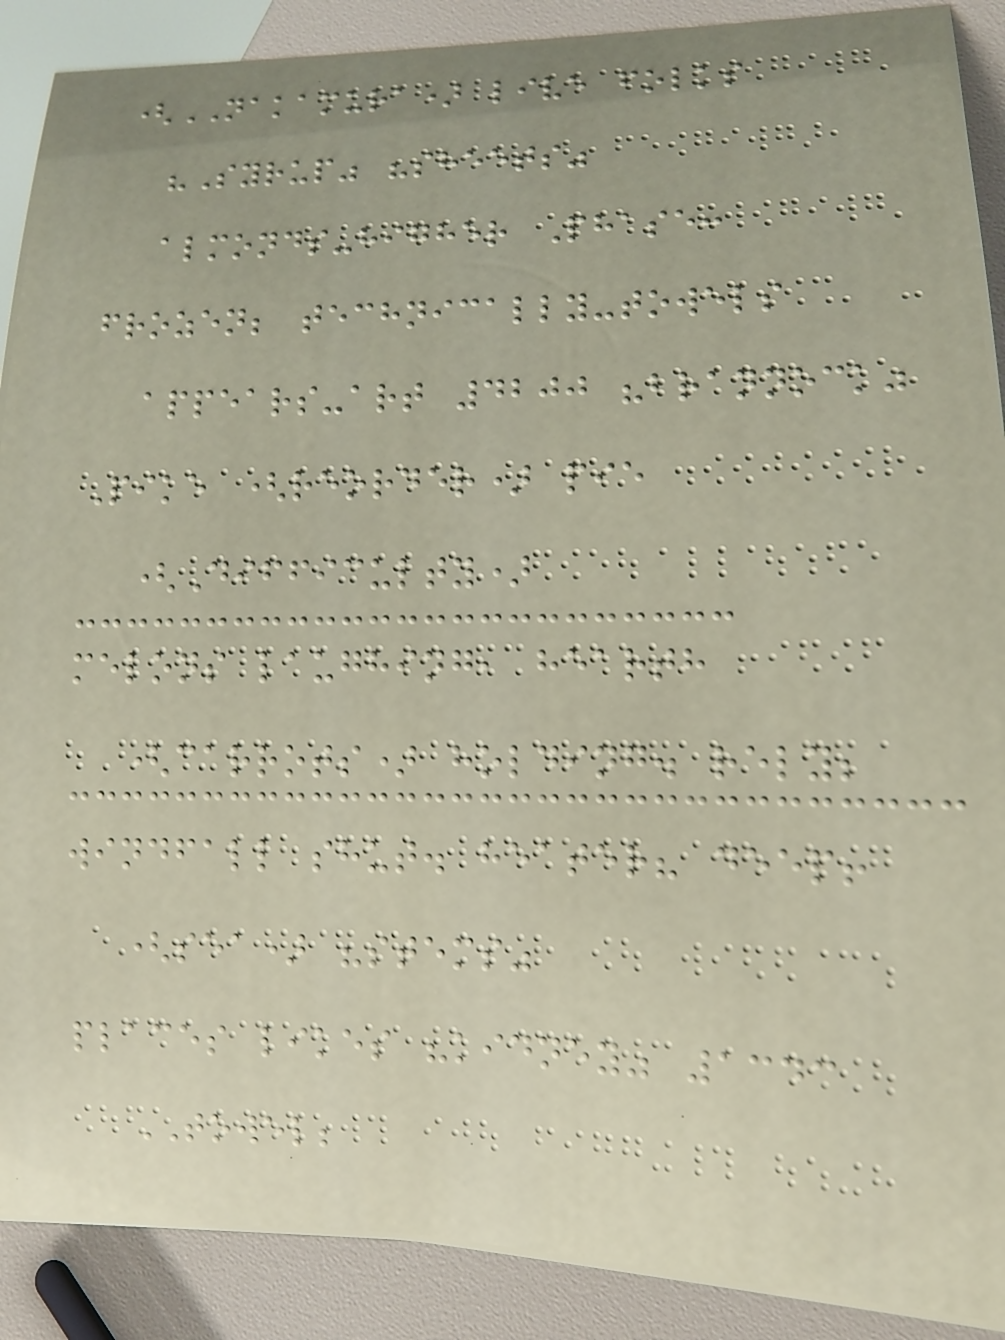(NAKAMURA) live folks
"Syrup" "sheets"
almonds-higher Phase:
frozen; technically-towels
appears-art 4200 "brannock"
Pike (reorder) pie
(Difficulty)
melons laughing, hearth
(carrots) holding. rely;
windfall shut. heater? deep!
(sea) "stems"
places likes "kidney" 1343
TOWEL;
